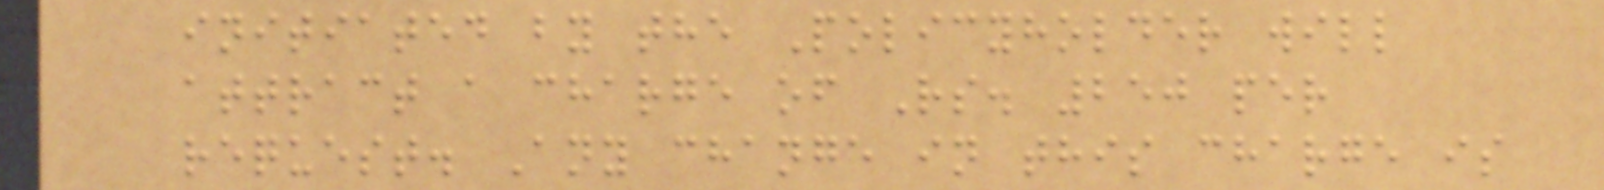initiated by the Policyholder will
attract a charge of Rs. 250 per
request. Any change in this charge is
